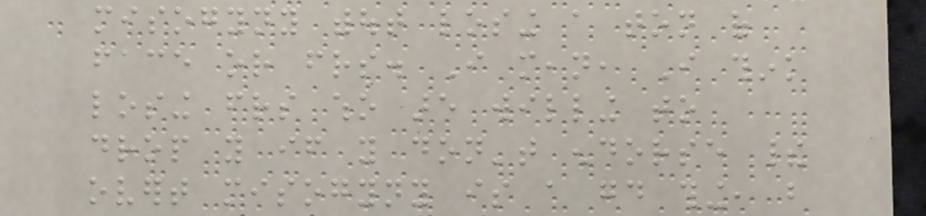misogyny without losing a ton of
face or friends. I mean, I think
losing friends who are willing to
drop you if you don't endorse their
overt misogyny is a good thing, but
